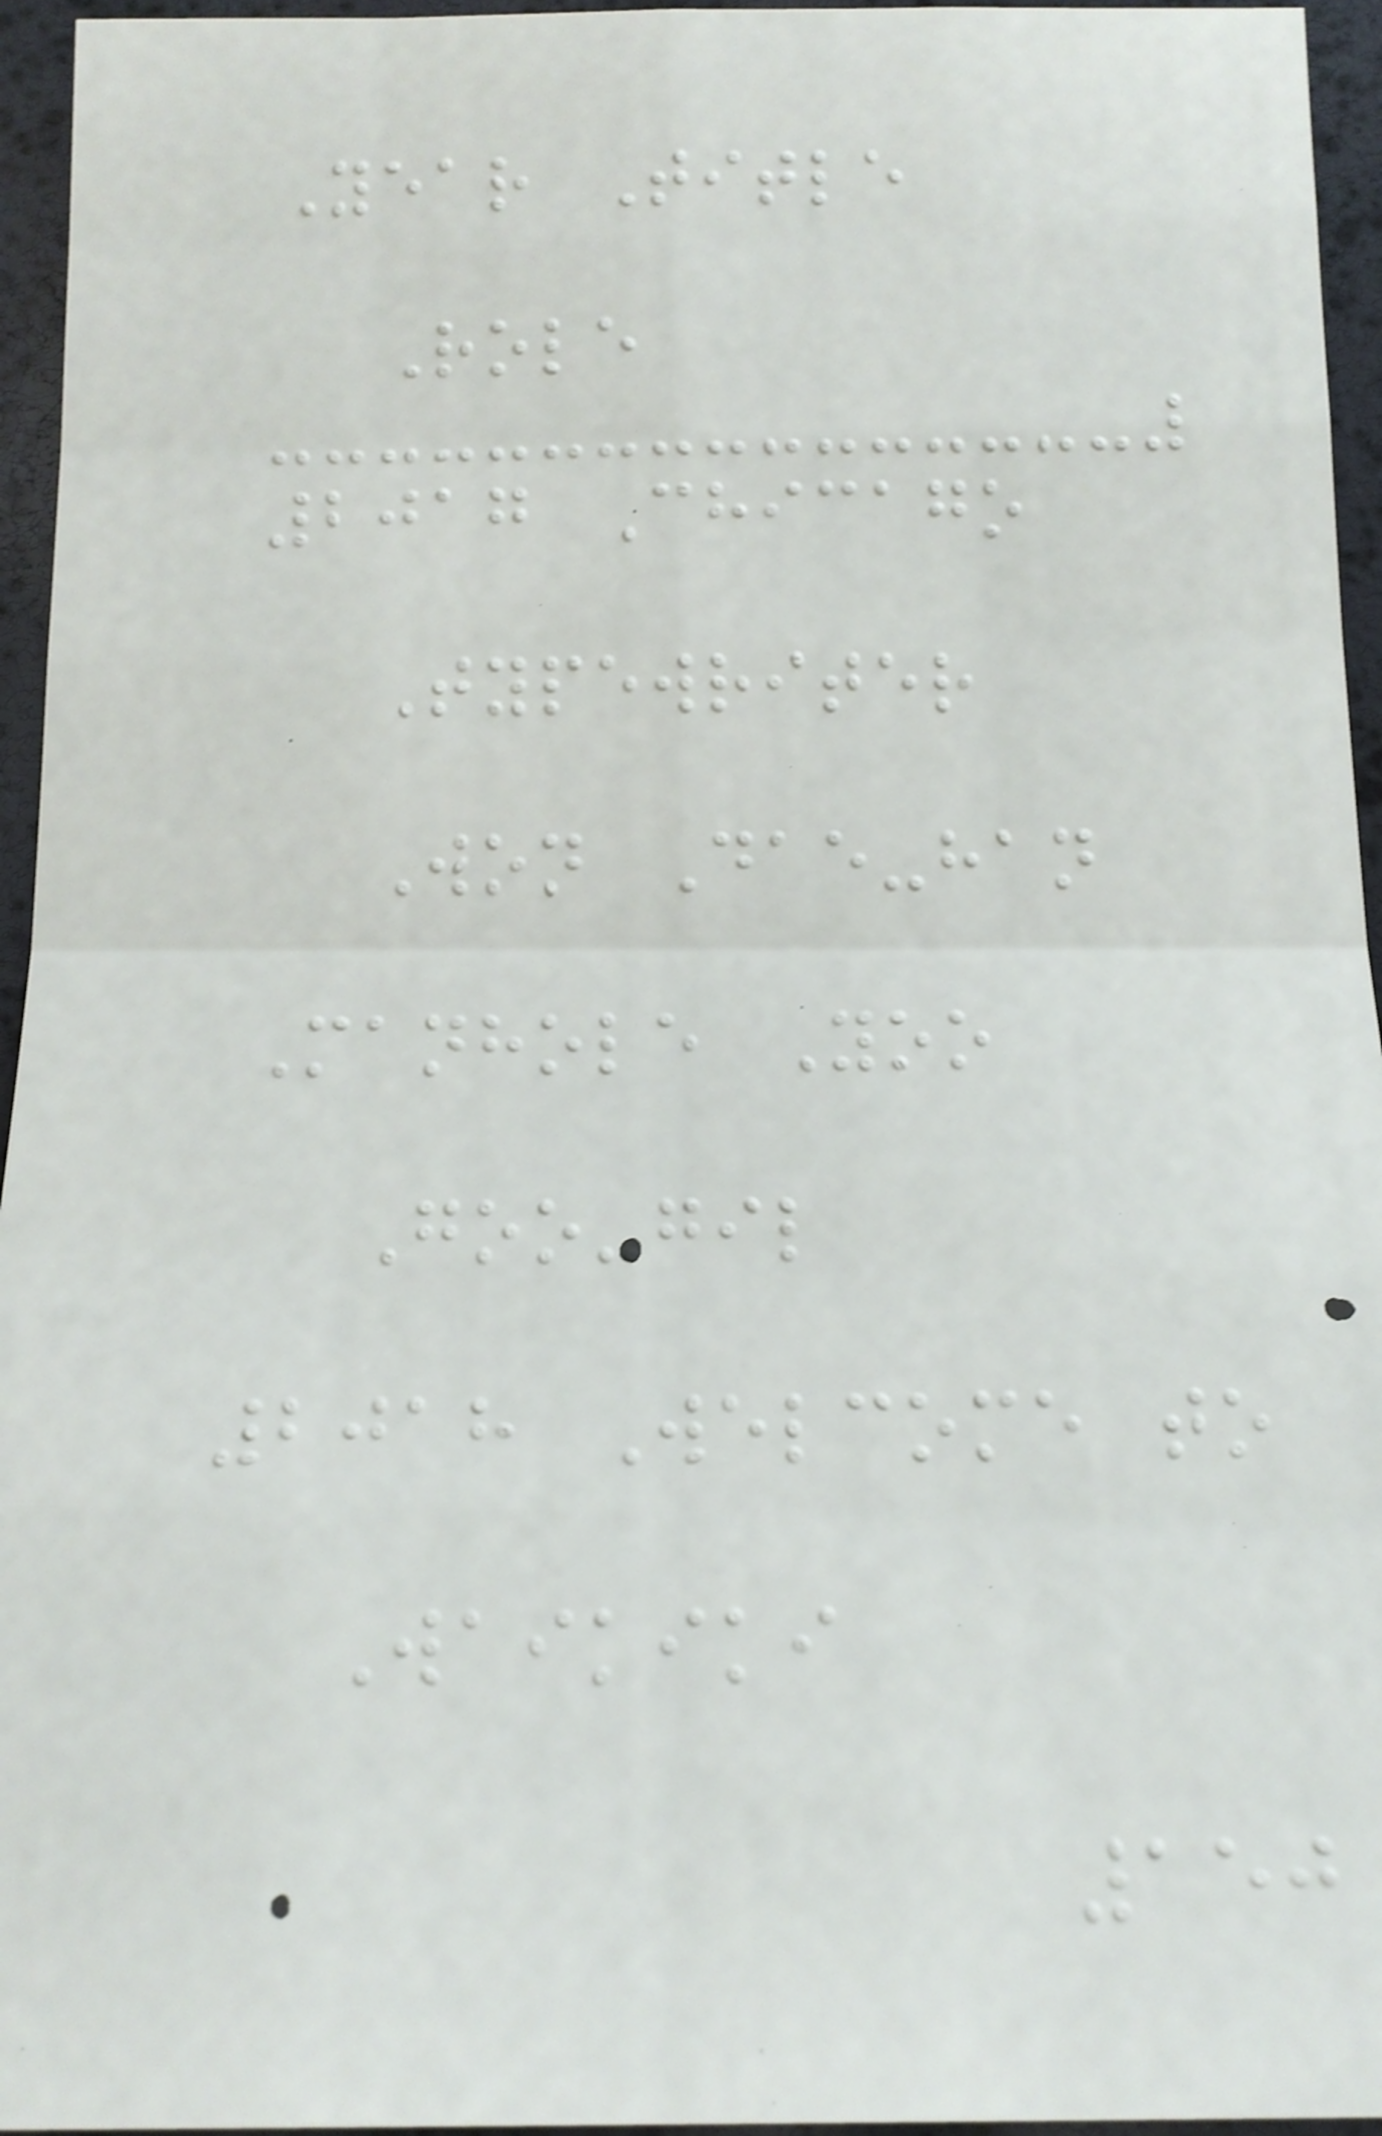Year Title
Role
2017 Chicago
Typewriter
Won Dae-han
Manhole Yoo
Goo-gil
2018 Welcome to
Waikiki
150
